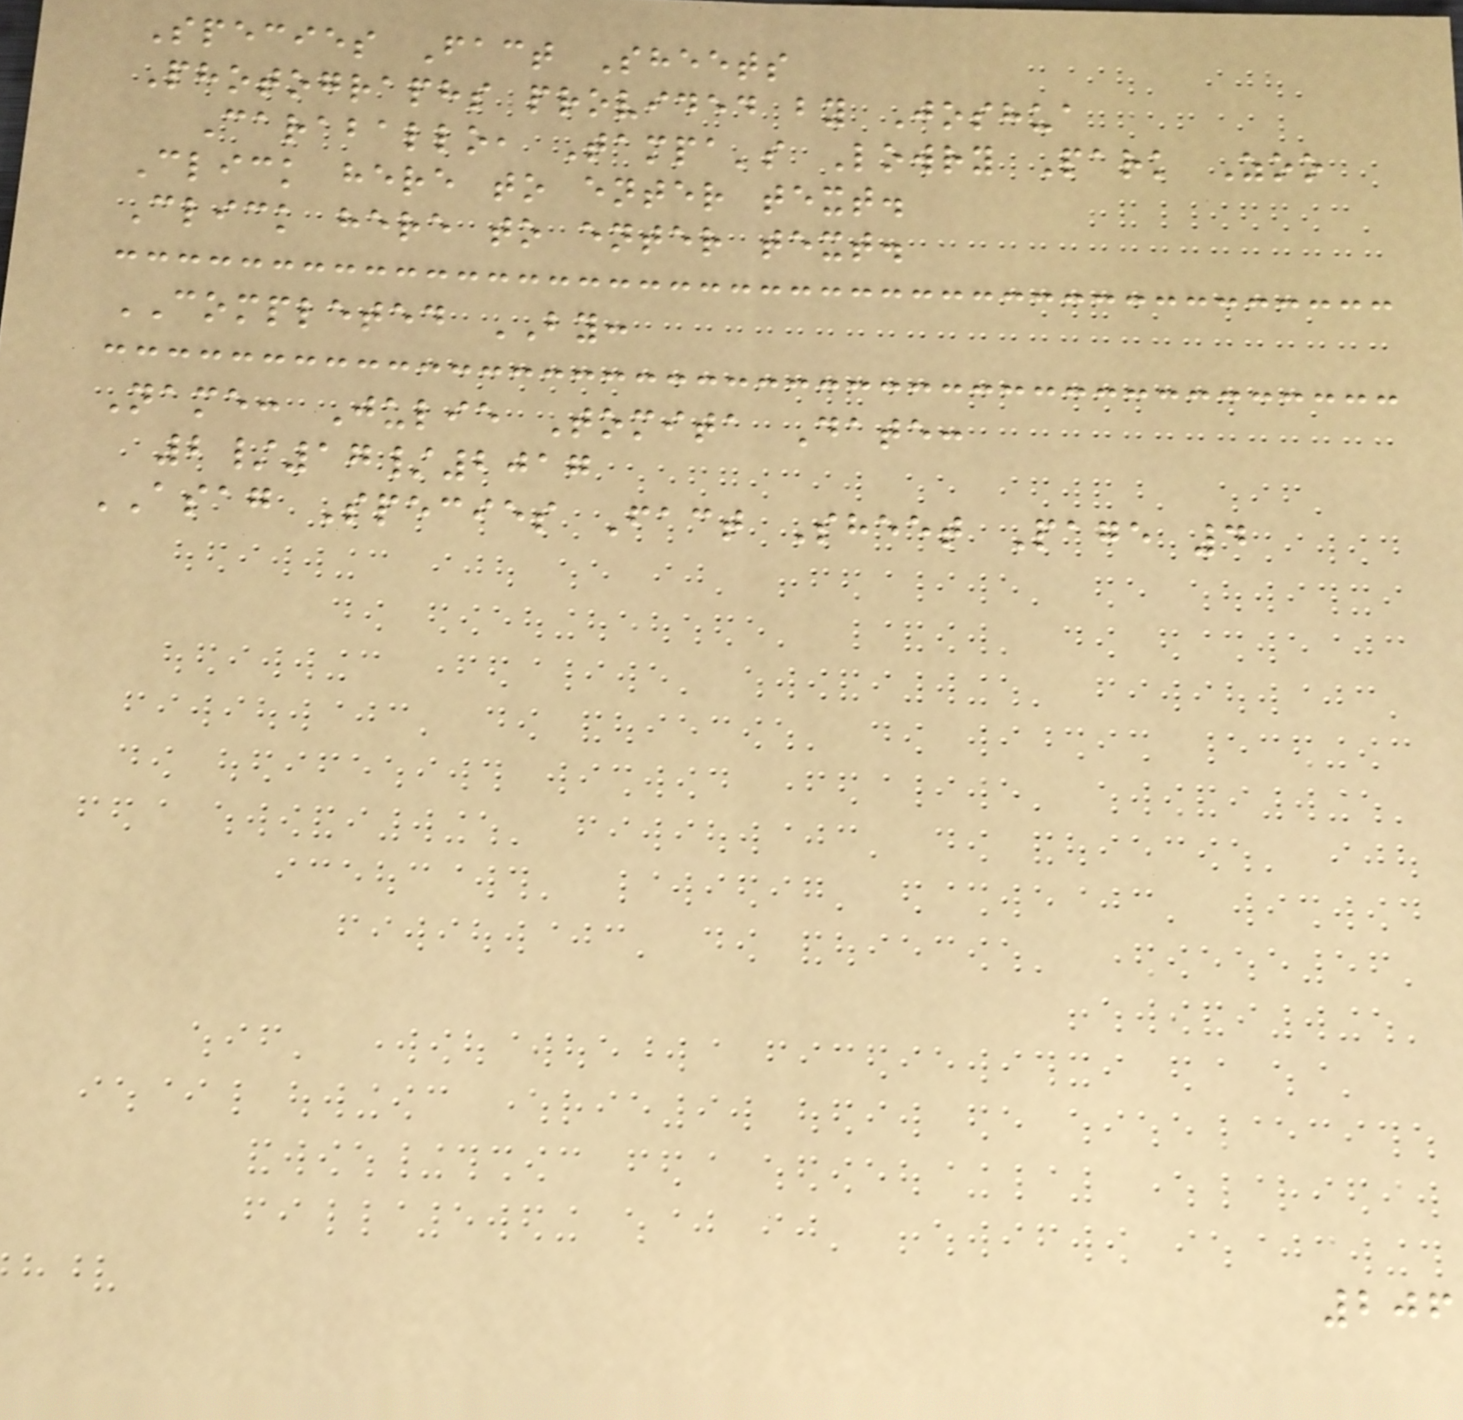Species Fact Sheets
Photographs provided by Joshua
Caraballo, Tampa's Lowry Park Zoo
Click here to enter text.
Click here to enter text.
COMPLETED BY:
Name: Julie Tomita Date:
2/17/2017
ASAG Species Fact Sheet Page 4
206
